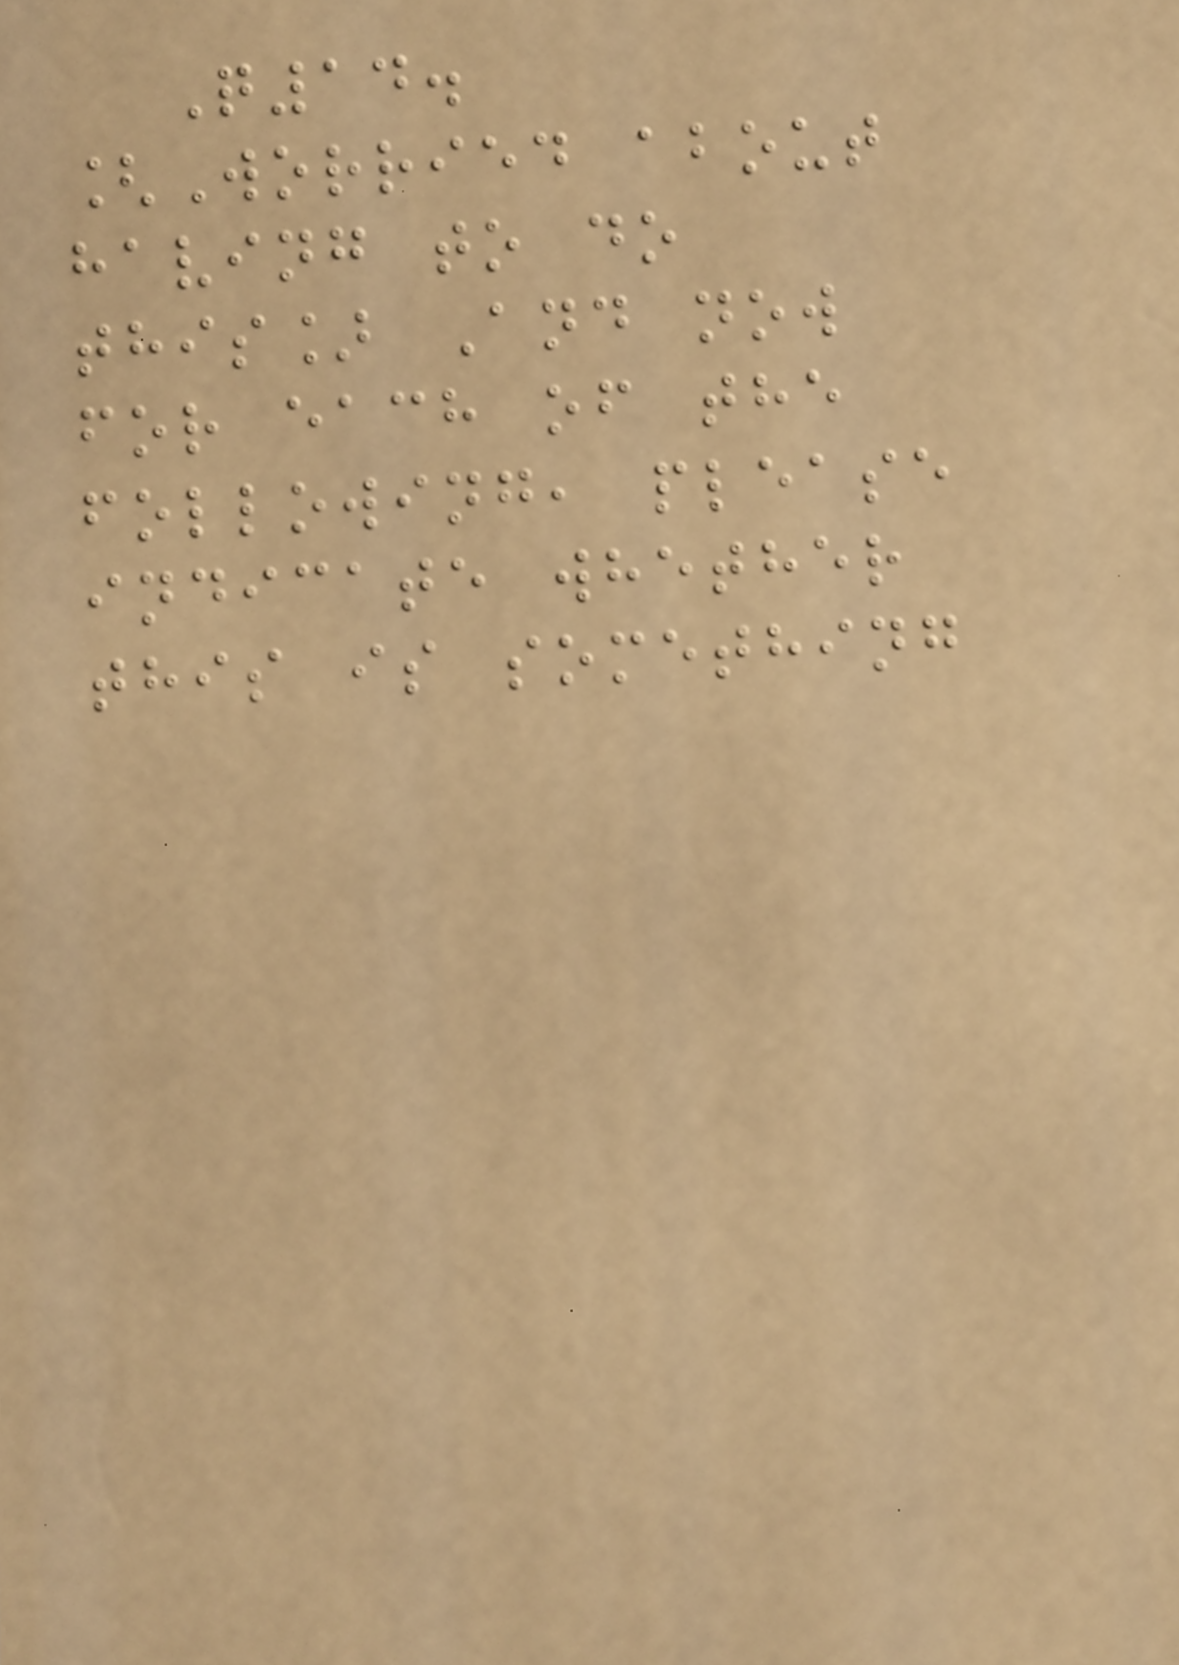Q14.
[Worried about
having to do
this] And now
for each of the
following, please
indicate whether
this is something
